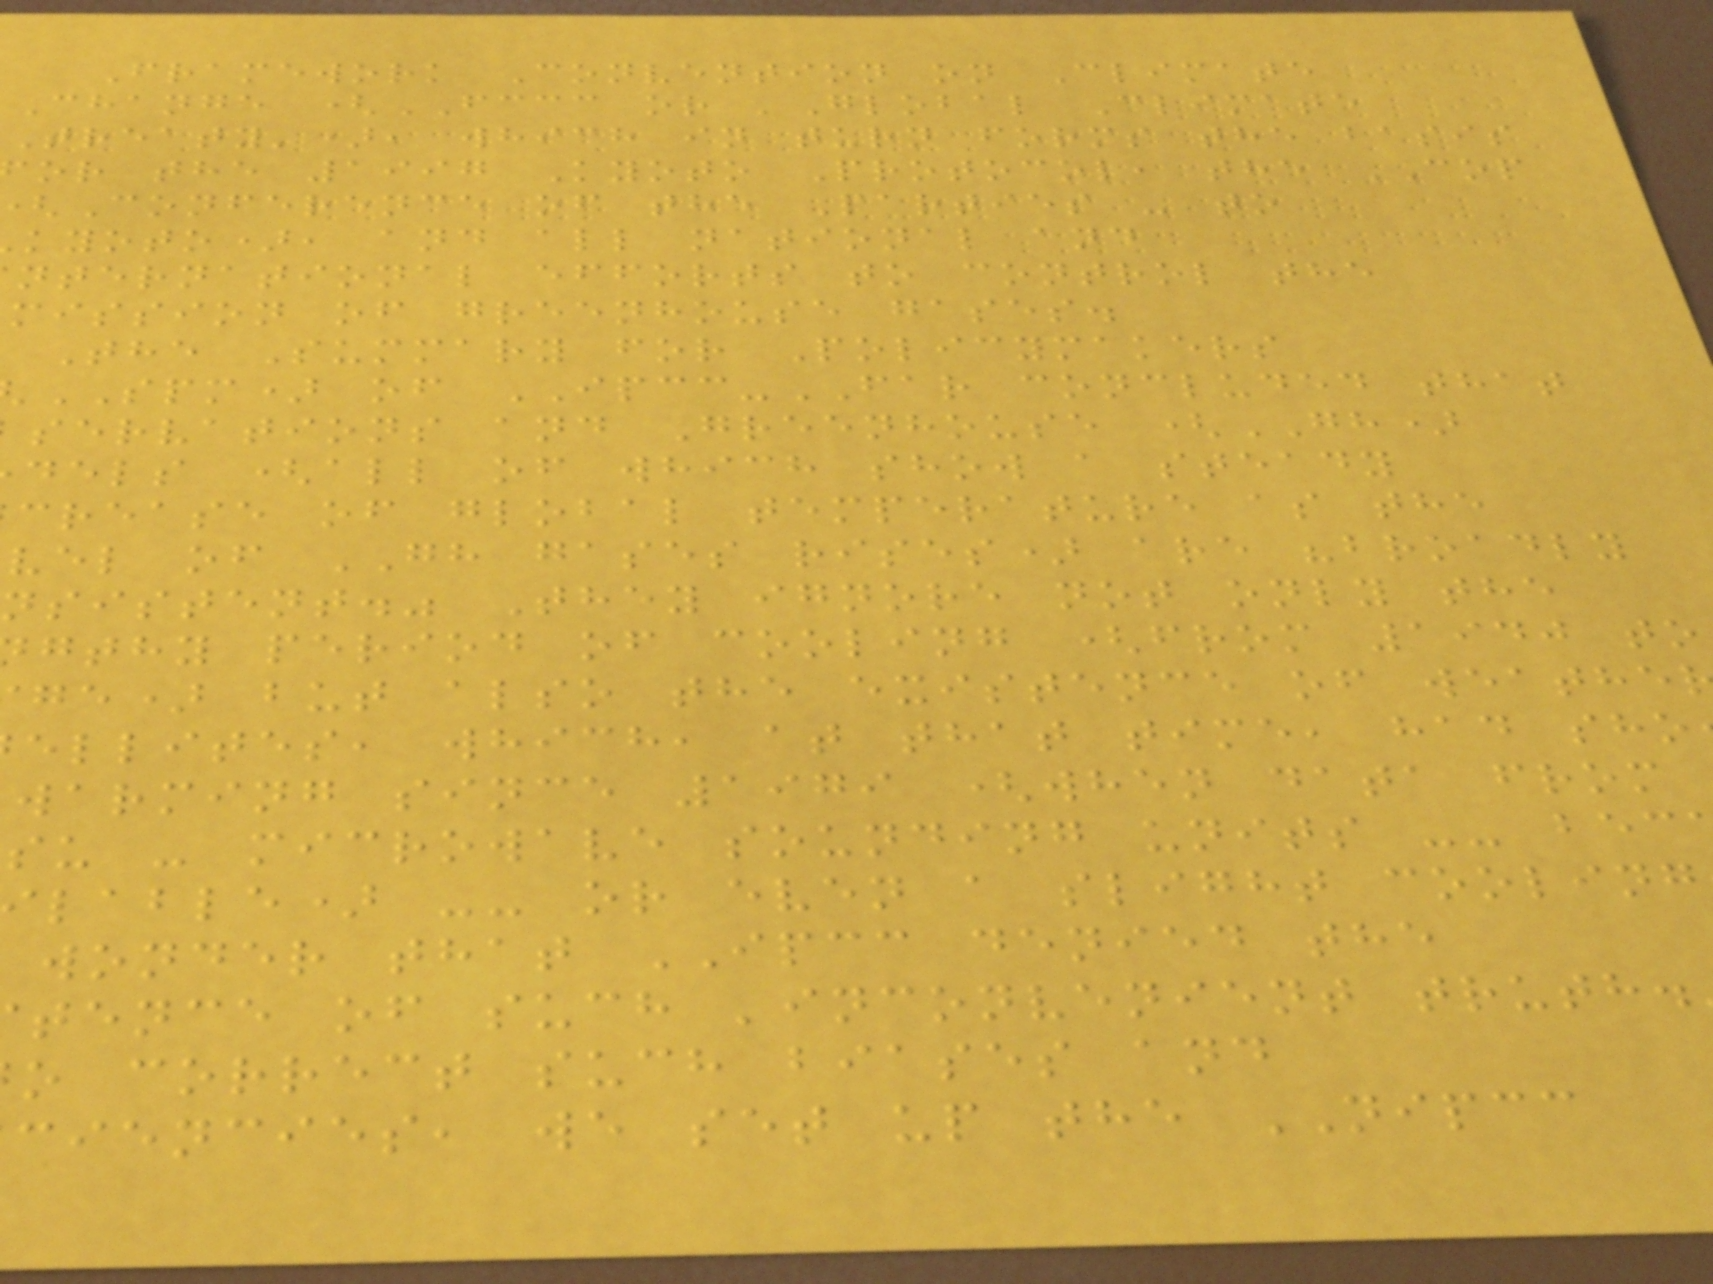Framework Convention on Climate
Change (FCCC or 'Global Climate
Treaty'), which in turn forms the basis
or the 1997 Kyoto Protocol, the COP
Conference of the Parties - to
kyoto), and all national and
nternational efforts to control the
mission of greenhouse gases.
The Summary for Policymakers
SPM) of IPCC-FAR concluded that
servations and Greenhouse (GH)
dels (all of which show a steady
crease of global temperature as the
vel of GH gases rises) are "broadly
nsistent." They ignore not only the
gthy period of cooling (from 1940 to
ge) but also the existence of weathe
ellites, which, at that time, had sho
warming since 1979 (when data from
su - microwave sounding units -- bec
lable) -- or even a slight cooling
wonder that IPCC denied the
tence of such 'inconvenient truth.
o correct such biases and
ciencies, we set up the NIPCC
